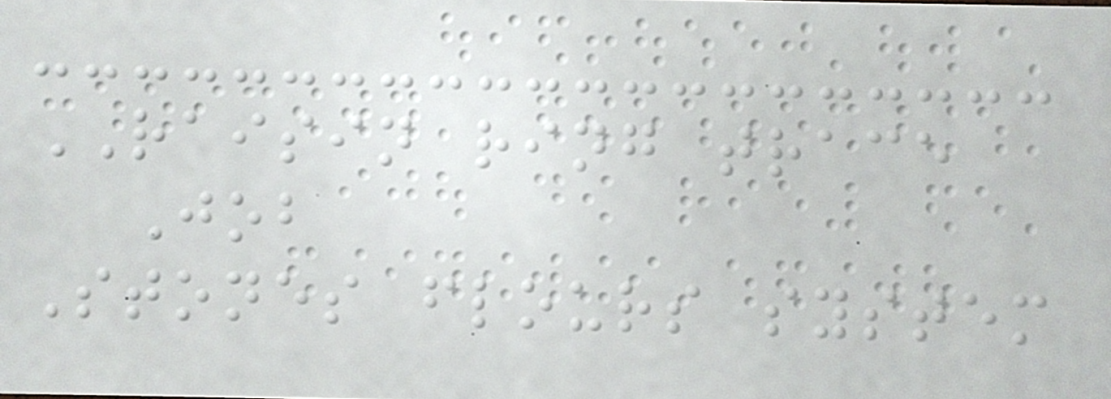RAISIN ring trace
Job
Stones flours system
